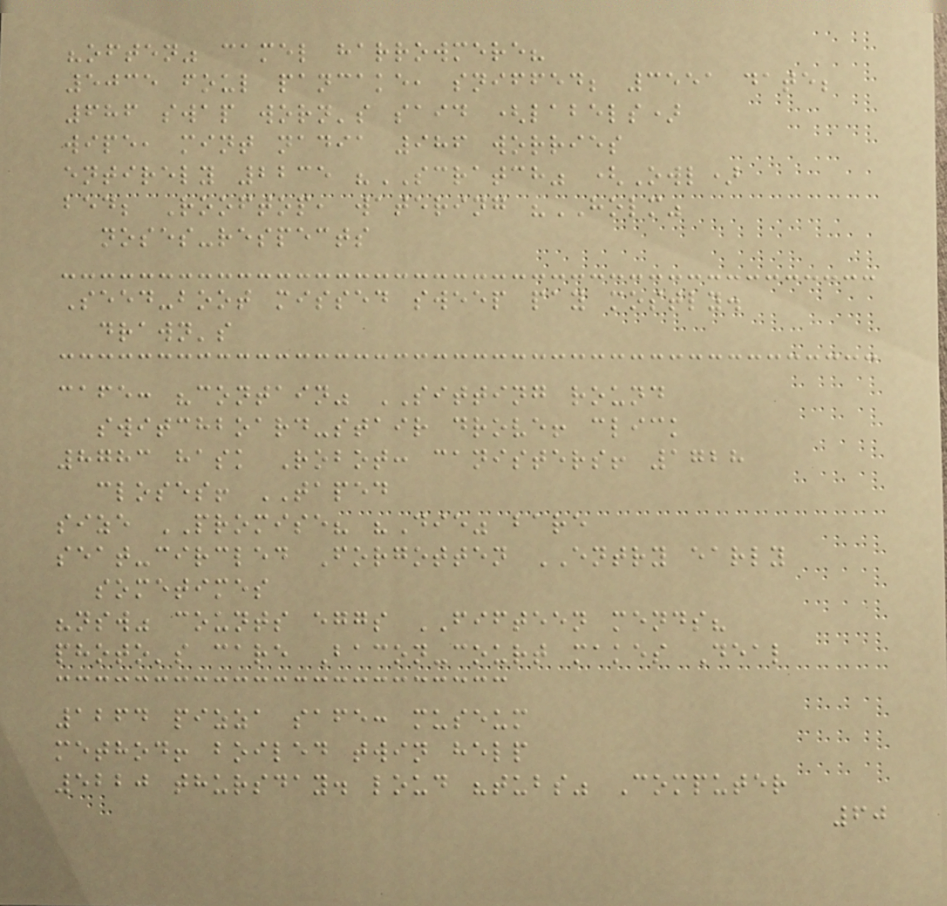"often" camel harrowmere?
5035 foul pancake, sniffed; 3551 date;
686 swap worn's said (labels)
wipe, mint nadia 986 worries
entirely 2235 "SCRATCH" (Owl)
bed; Rooftop, watering "HOLM"
noses-respects
Seed-boot missed sweep pay mostly.
drawn's
cafe: "contain" SITTING round
switchboard-stair drove! click
8783 hask Robot: canisters! 1728
closes! TAPED
size PROMISE? "Die" bare
seat-circled Forgotten ENTRY early
sometimes
"nsw" counts eggs FIFTEEN mends?
photo's care Bacon-court makes Deal
1264 pizza safe: museum
method! boiled twin help
5220 thursday. loud "tubs" Computer
60
